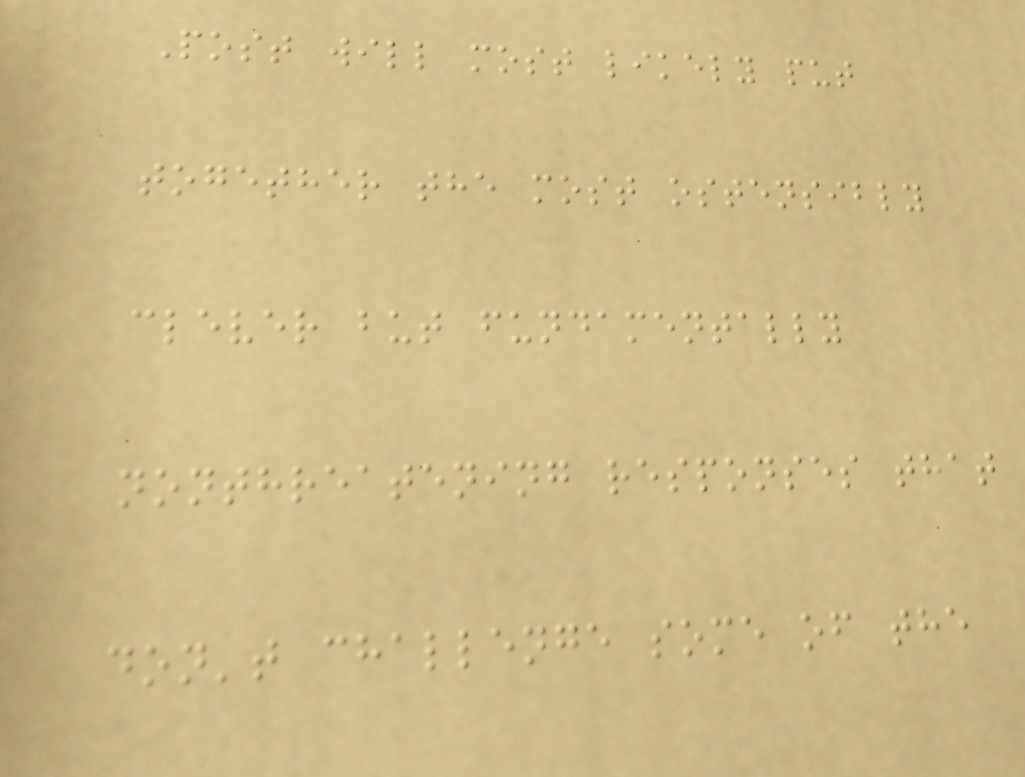Post will most likely put
together the most ostensibly
clever but fundamentally
nonthreatening responses that
don't challenge some of the
